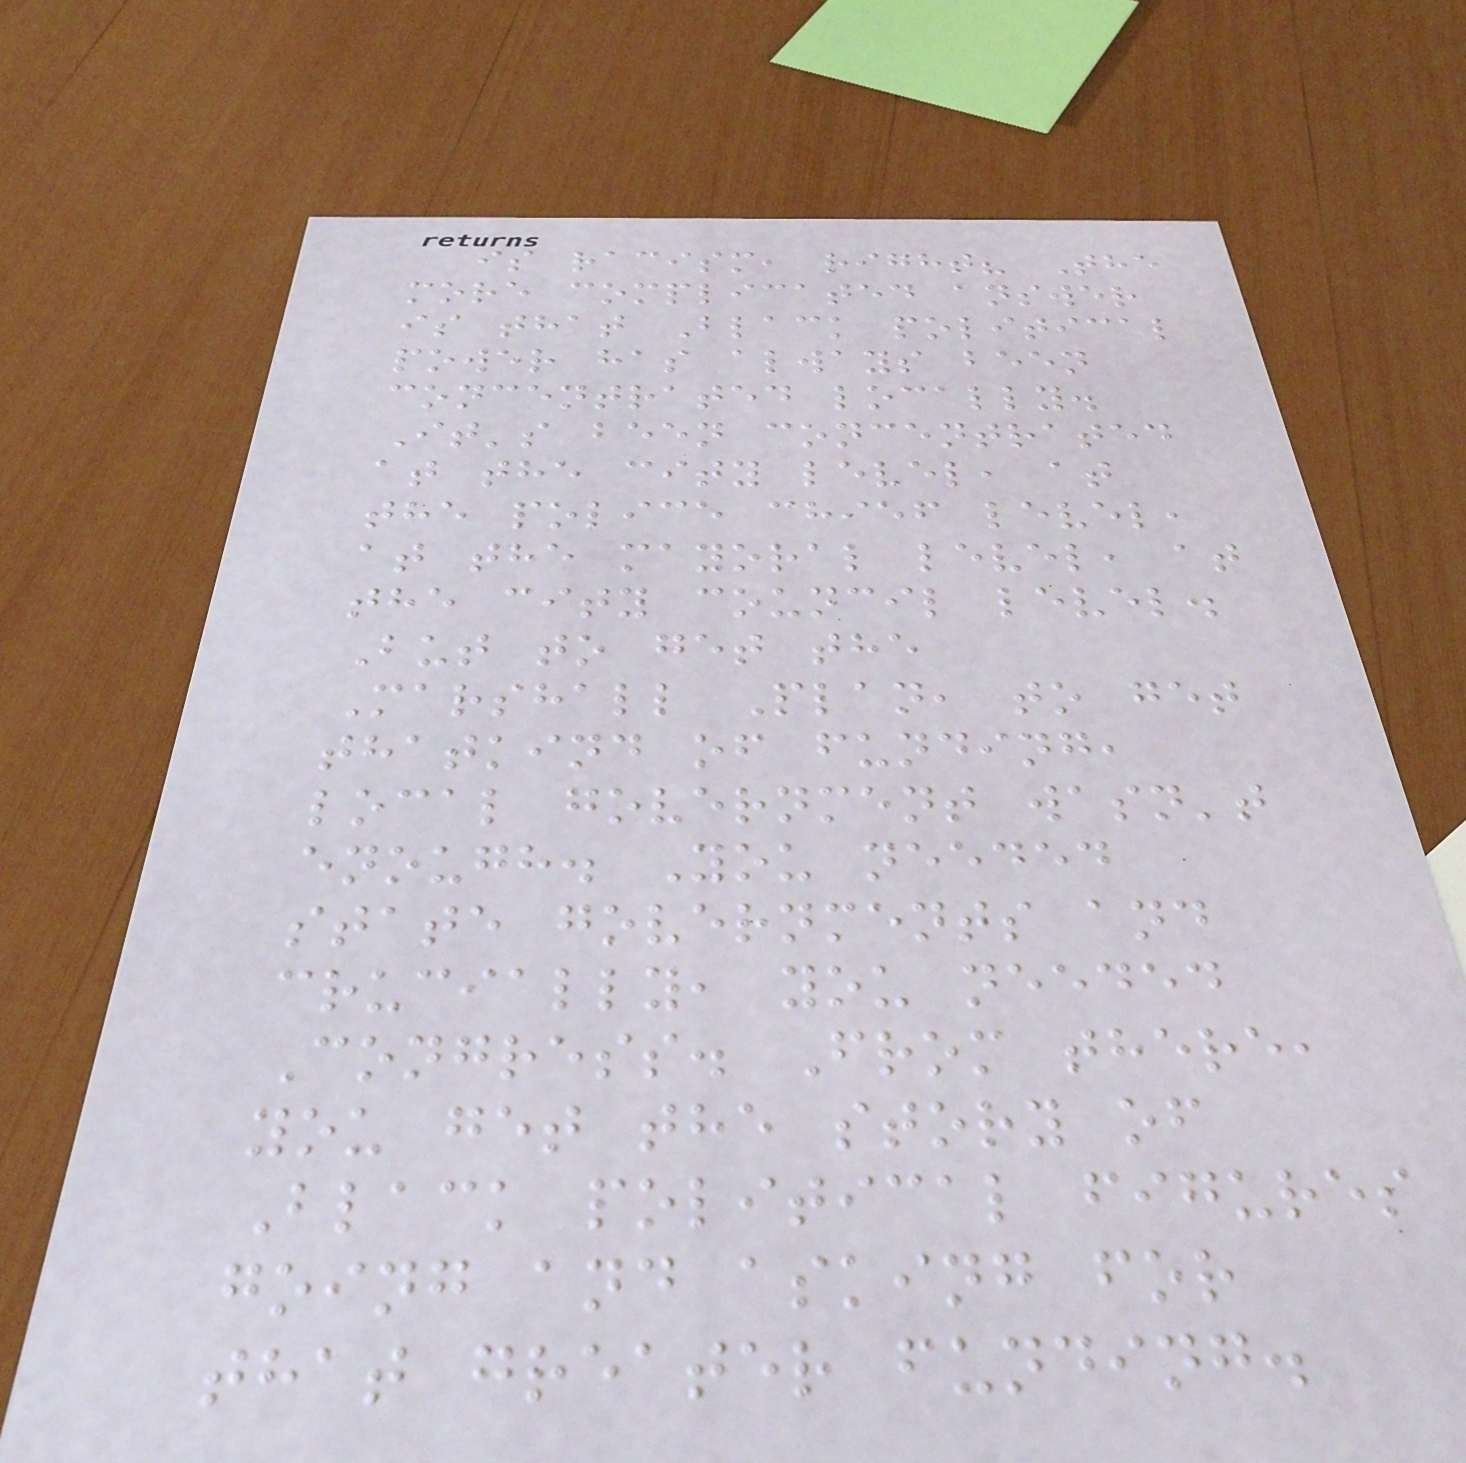is racism, right? The
more complicated answer
is that Black political
power has always been
concentrated locally.
It's been concentrated
at the city level, at
the police chief level,
at the mayoral level, at
the city council level.
But to get the
Marshall Plan, to get
thatkind of funding,
local government wasn't
enough. You needed
state governments and
crucially, you needed
Congress. From there,
you get the story of
Black political figures
going and asking for
that greater funding.
